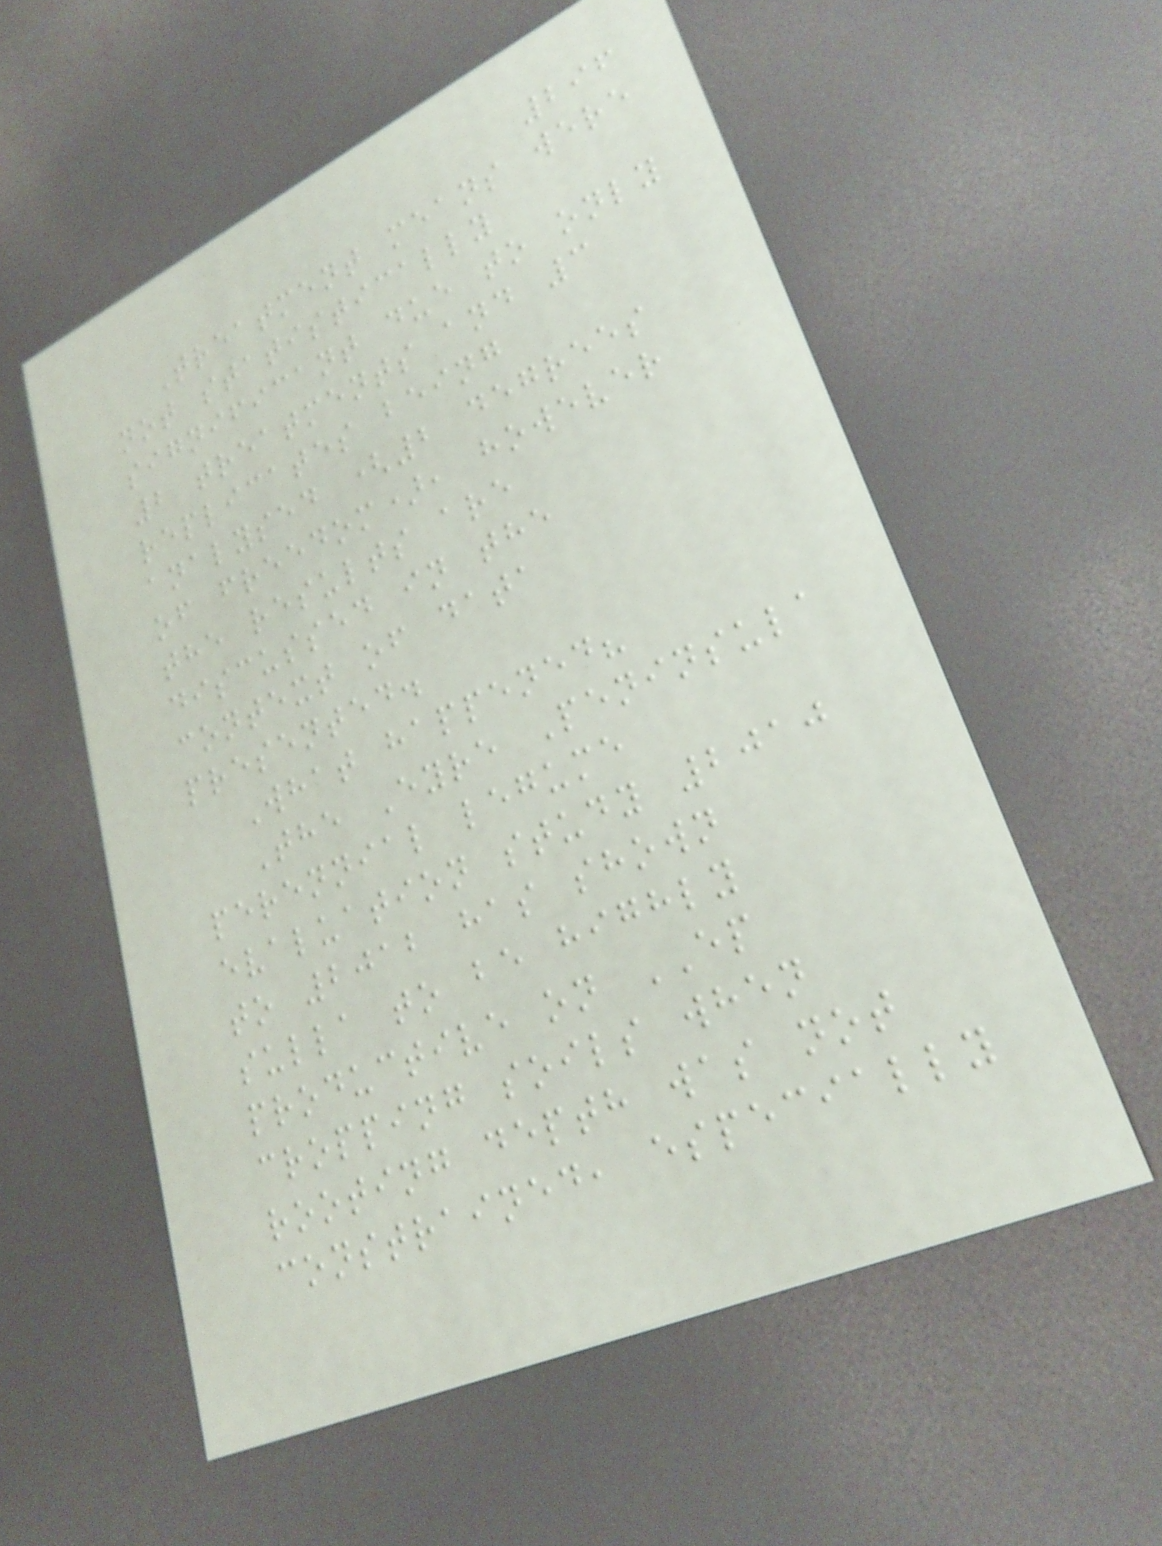296
Treatment means were
not statistically
significant due to only
2 treatments and 3
replicates being
analysed (2 degrees
of freedom), however
the results are
discussed in the
context of data
presented.
What happened?
The Eyre Peninsula
perennial legume
evaluation study 2010
to 2012 has shown
sulla to be highly
productive on EP
cropping soils when
rooting depth was not
constrained, especially
